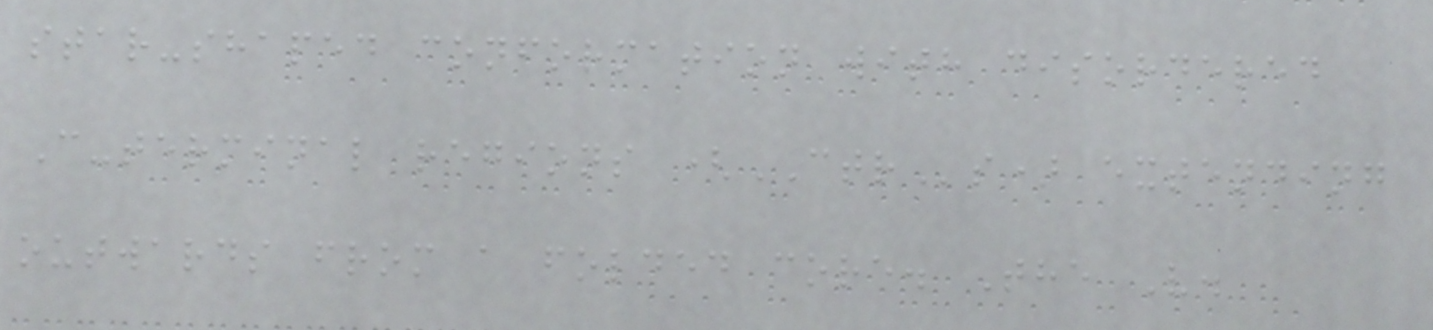star-shaped conformation with disordered
C-terminal regions (CTRs) extending
outwards from a folded core. The V.
